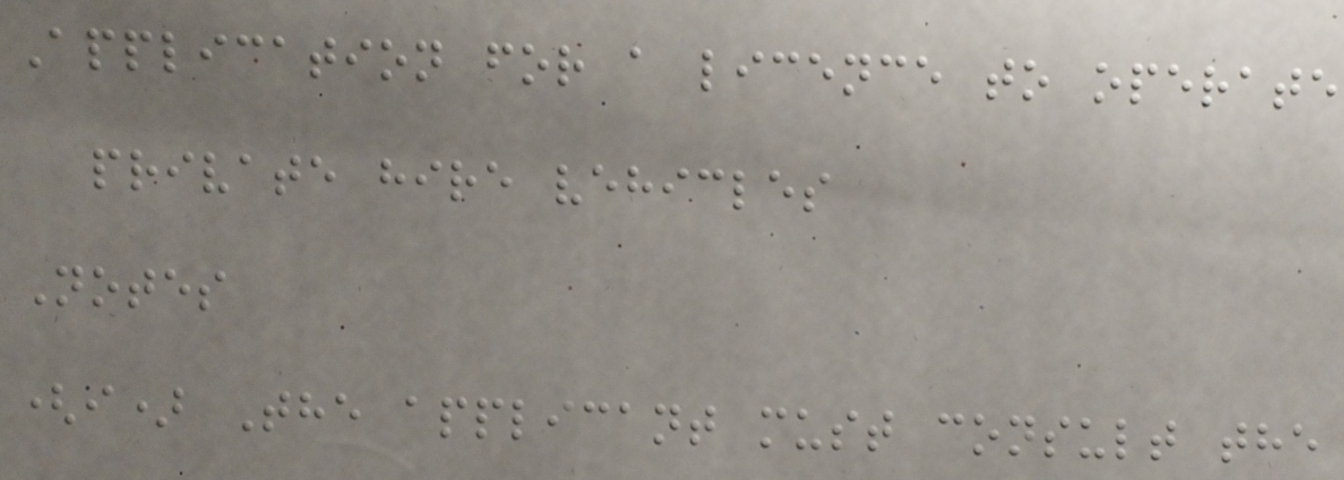Application for a licence to operate
private hire vehicles
Notes
(i) The applicant must consult the
